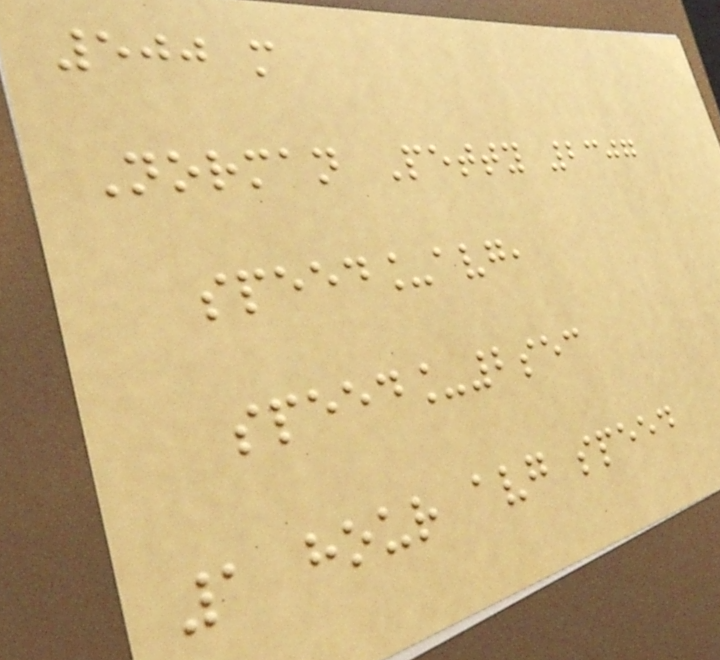500 m
Norman Petty 2307
speed_avg,
speed_2sec
1 hour avg speed
